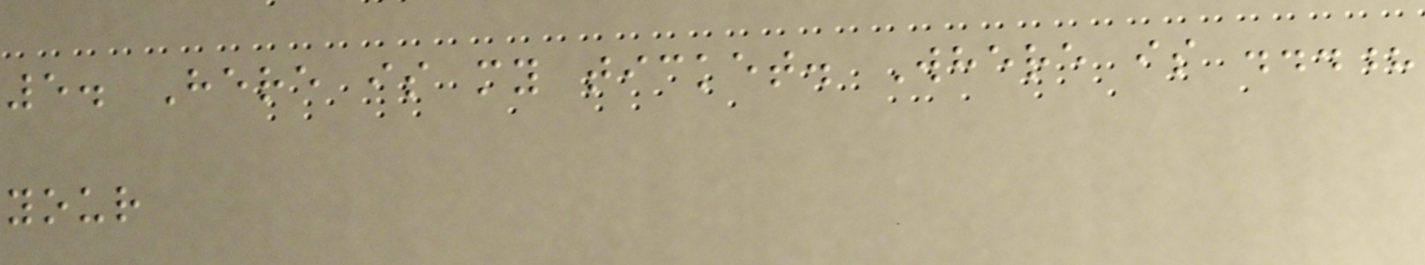5. Here is my ticket. Where is ...?
your
